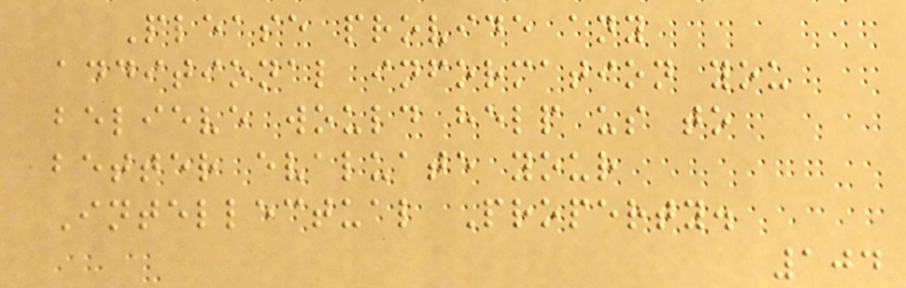Please provide any
additional information you
believe would help us to
better evaluate your
Intellectual Property.
104
